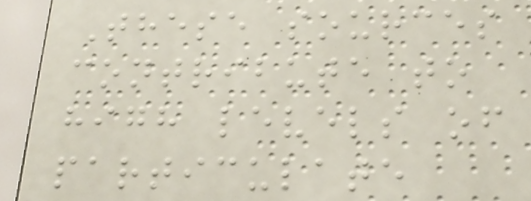These sources
contribute to
high levels of
particulate
